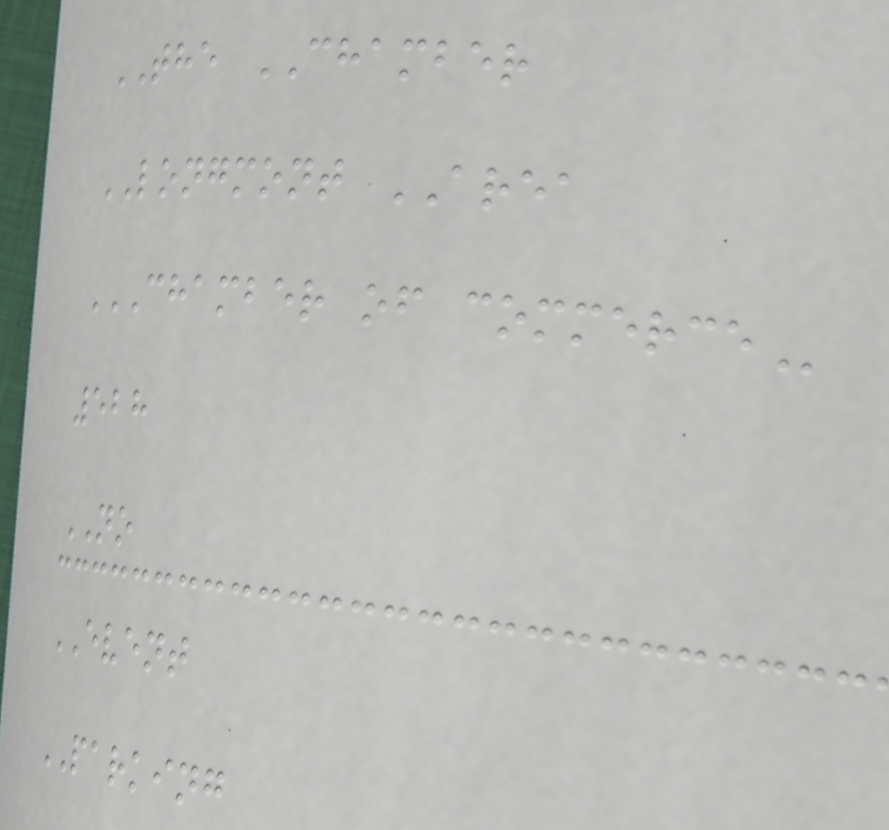THE CHAMBER
LONGMONT AREA
CHAMBER OF COMMERCE
528
NO
EVENT
PARKING
